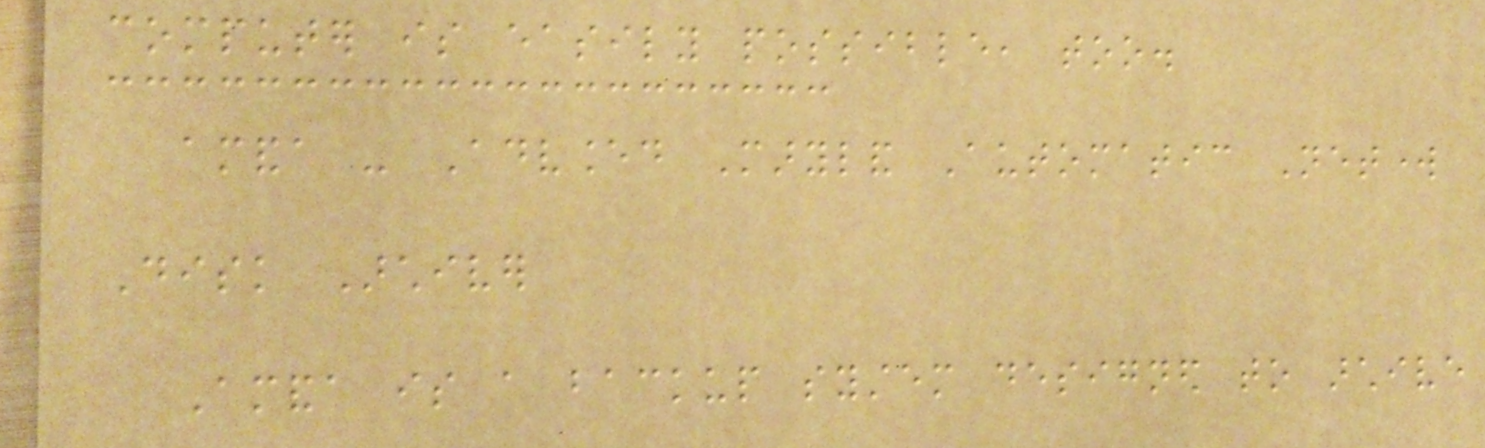computer is easily possible, too.
amanda - Advanced Maryland Automatic Network
Disk Archiver
Amanda is a backup system designed to archive
